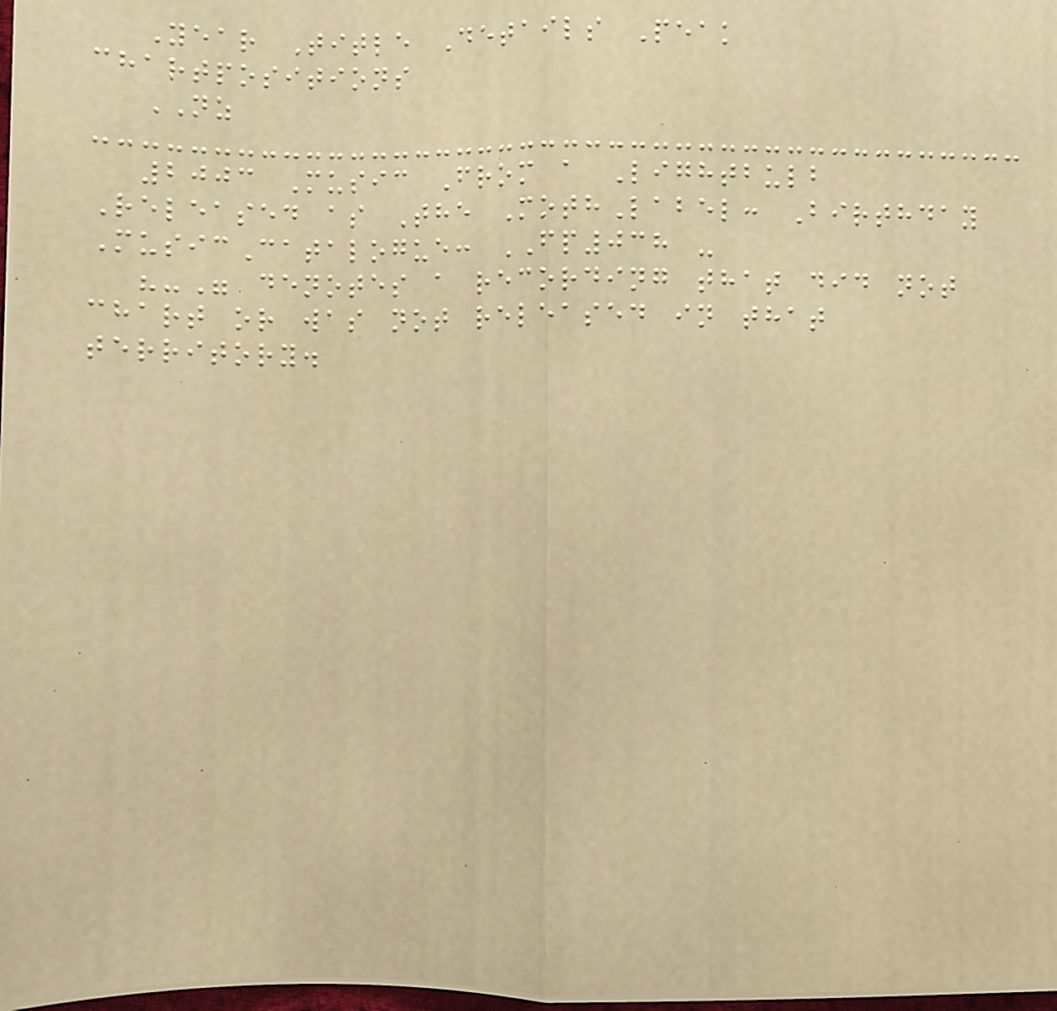Year Title Details Peak
chartpositions
NZ
2003 Music From a Lightbulb
Released as The MothLabel: Birthday
MusicCatalogue: FP038 -
"-" denotes a recording that did not
chart or was not released in that
territory.
